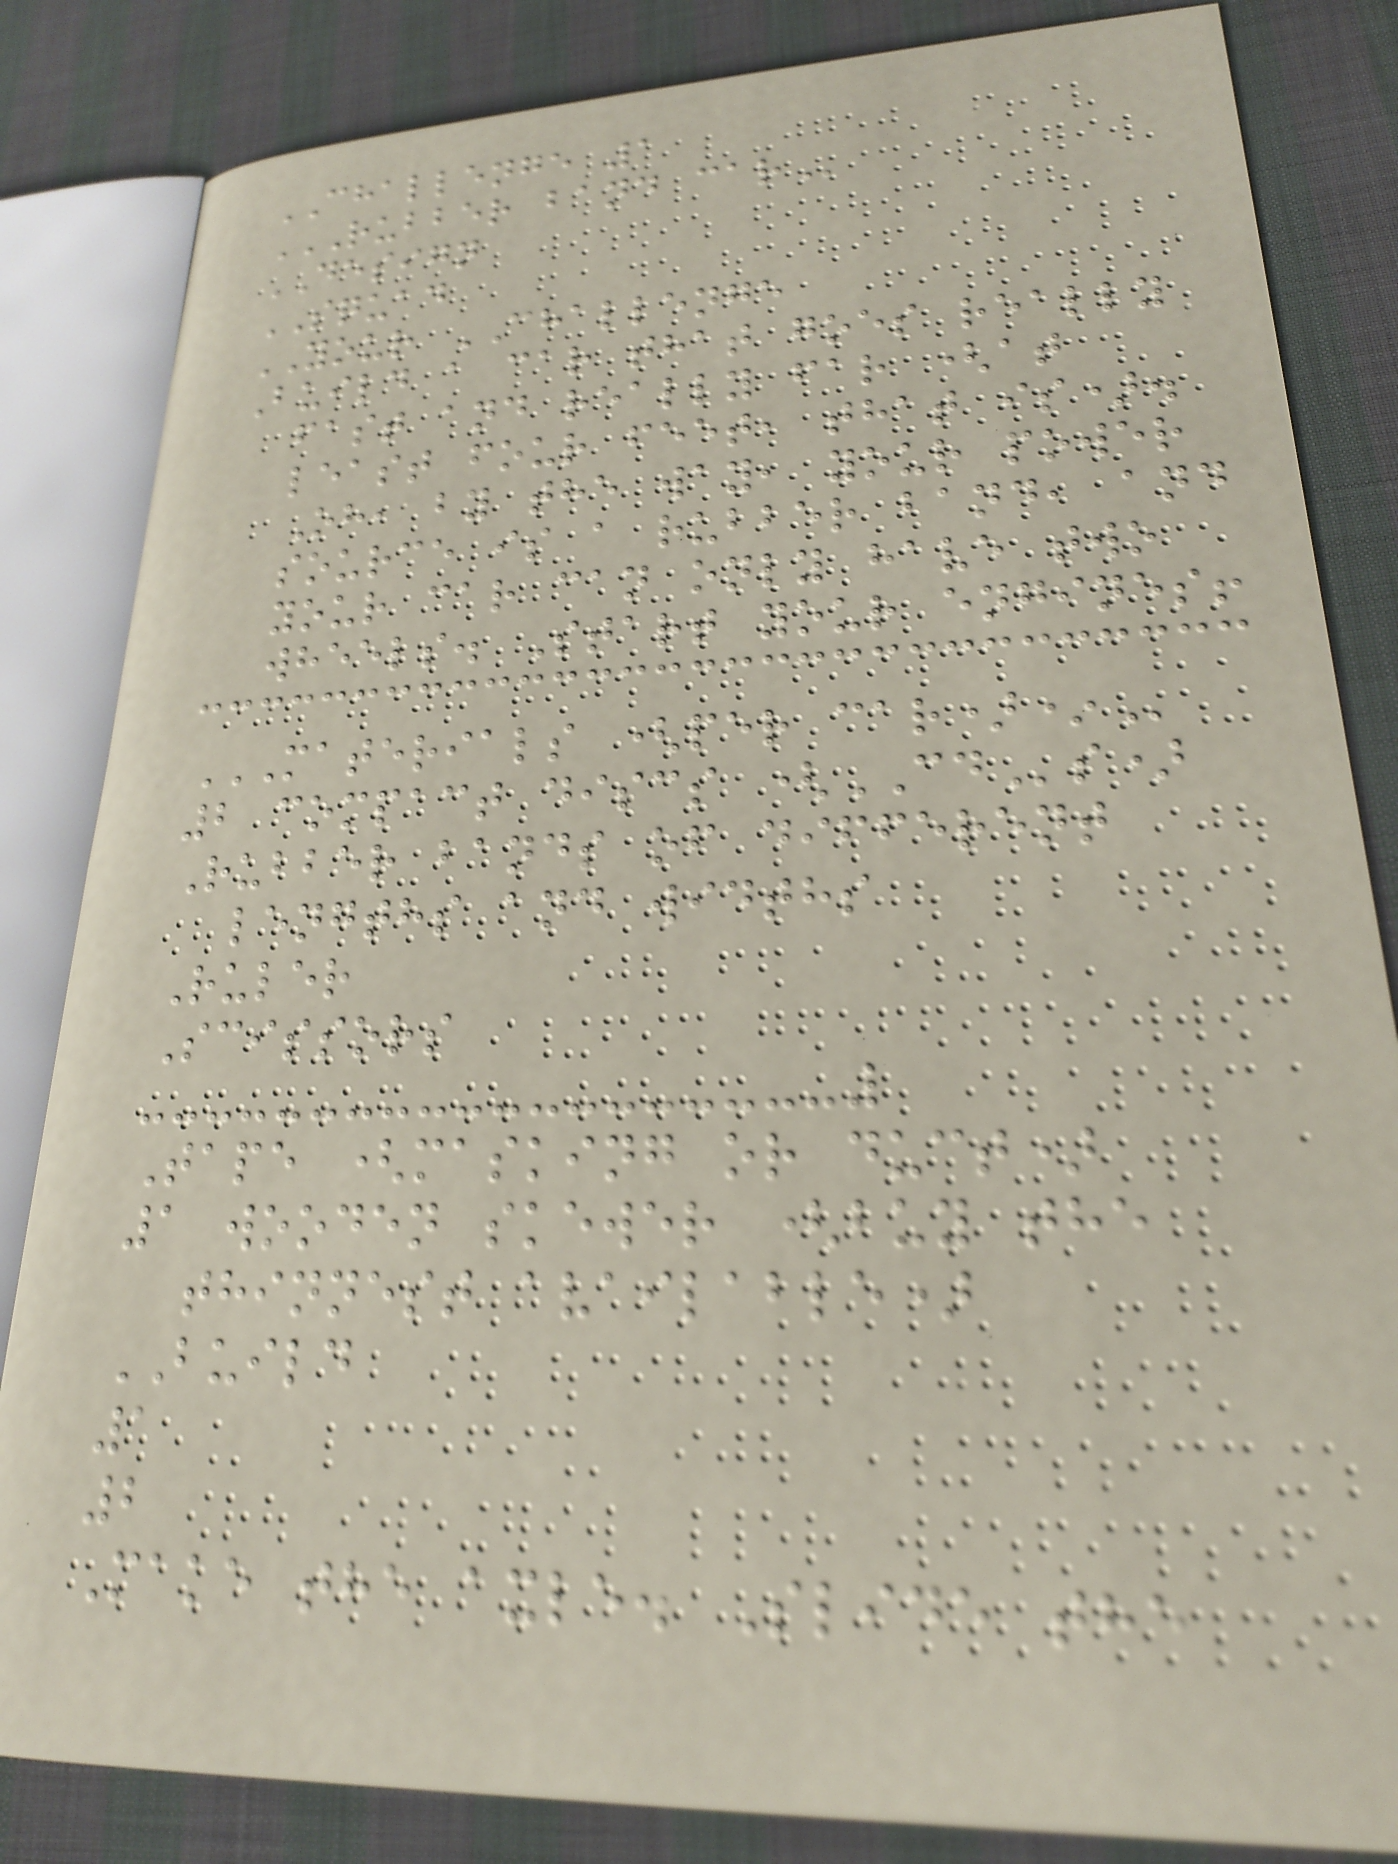CHALLENGE 1
RUBBER BAND CAR
DESIGN
SQUAD
YOUR CHALLENGE
Build a car that goes really
fast and really far (at
least four feet, that is).
Oh, by the way, your power
source is a rubber band, and
your car can only have two
wheels. Start your engines!
MATERIALS (PER CAR)*
2 compact discs (CDs)
Rubber bands of different
lengths and widths
Ruler
Scissors
Tape (masking or duct)
1 wooden skewer (buy the
thinnest available)
BUILD
1
2
Make the axle. Slide the
